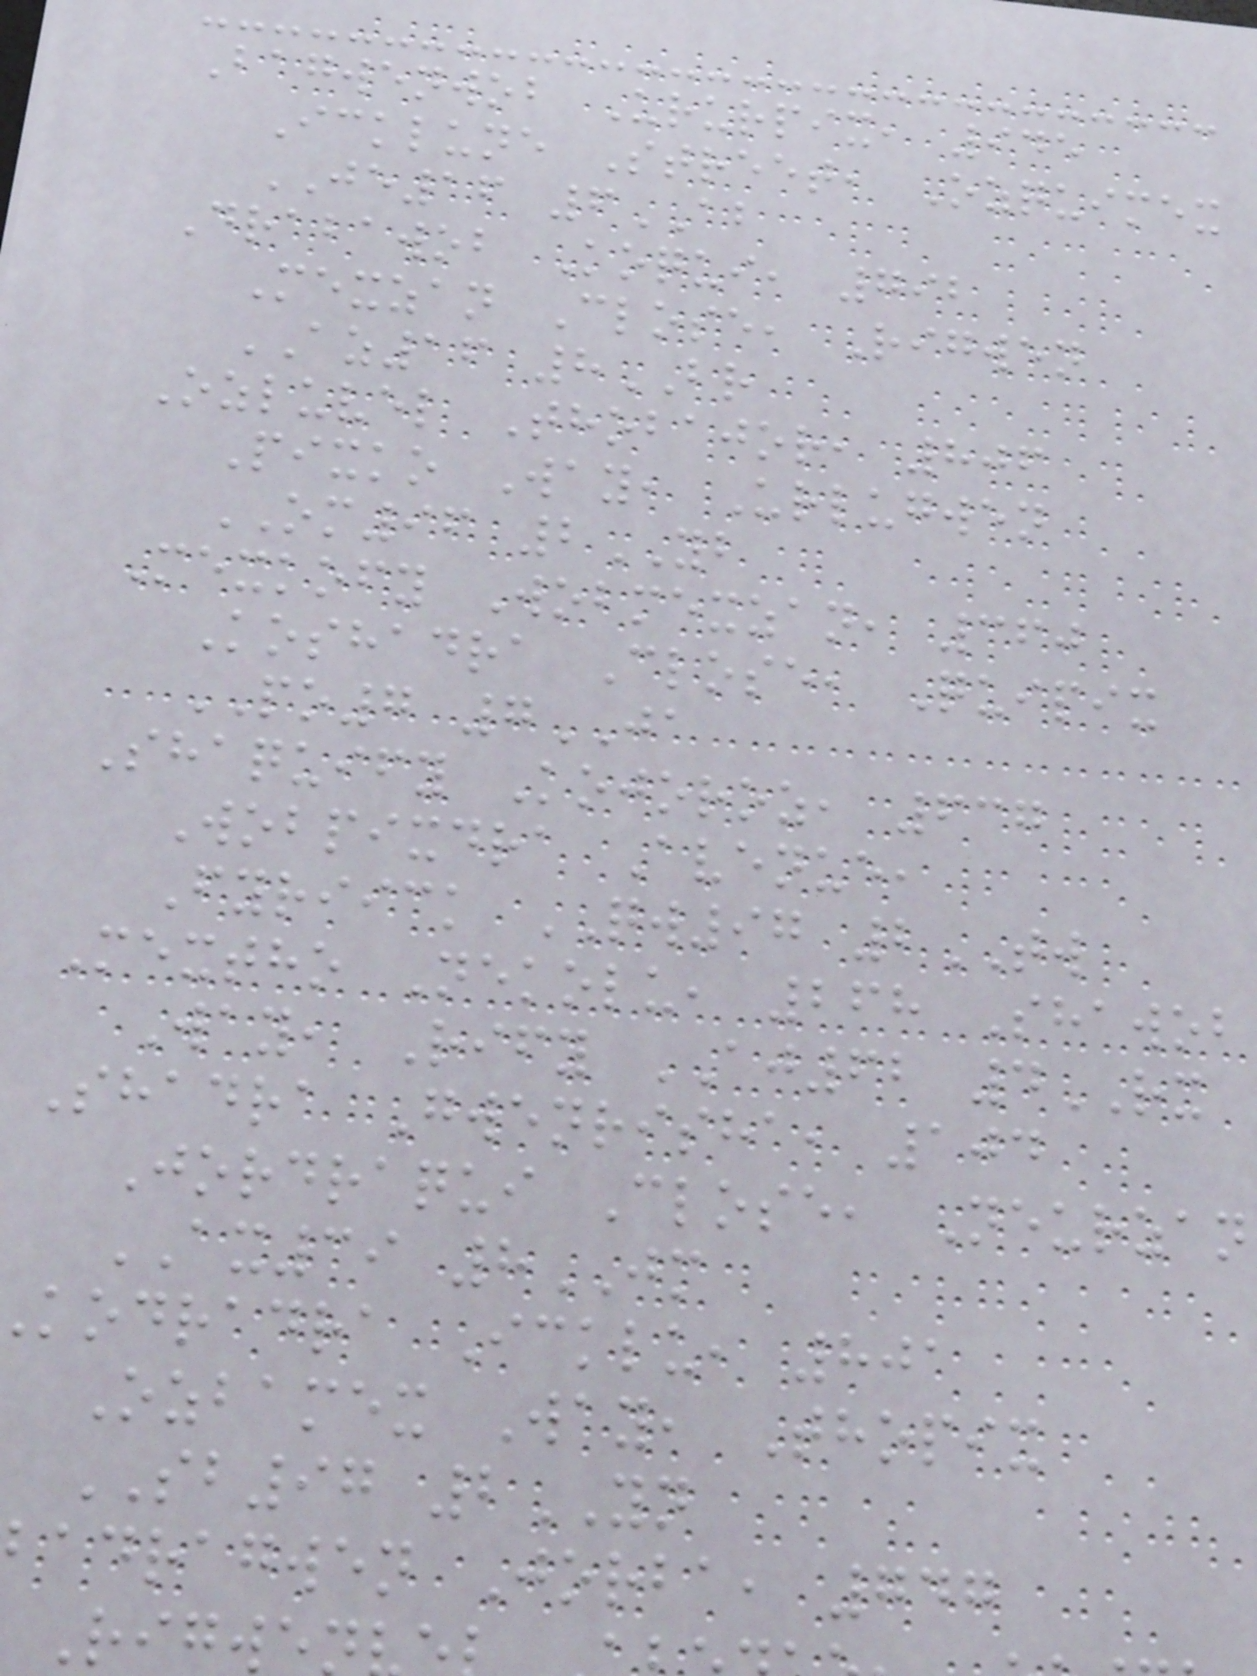Bagwenwob Ururpix, 945
Icklune Street, Ozquimex
JE16 6AB
Drabawob Koqui, 792
Mexzan Close, Rigwen
AZ16 8BR
Ozluvel Thobajor, 806
Pixko Way, Urlugwen
OM96 2YB
Mexkofy Wobmexzan, 360
Koshadra Close, Quipix
PO7 7JA
Shaquify Kojoroz, 637
Wobpixdra Avenue,
Fyriick QW97 2TW
Mextho Nekolu, 268 Shawob
Way, Rify AJ62 4RX
Shadra Gwenrisha, 104
Jordraqui Close, Neurzan
AX39 8JM
kodradra Icklu, 801
Ozbamex Way, Thopix
SB97 2YN
badragwen Jorba, 747
